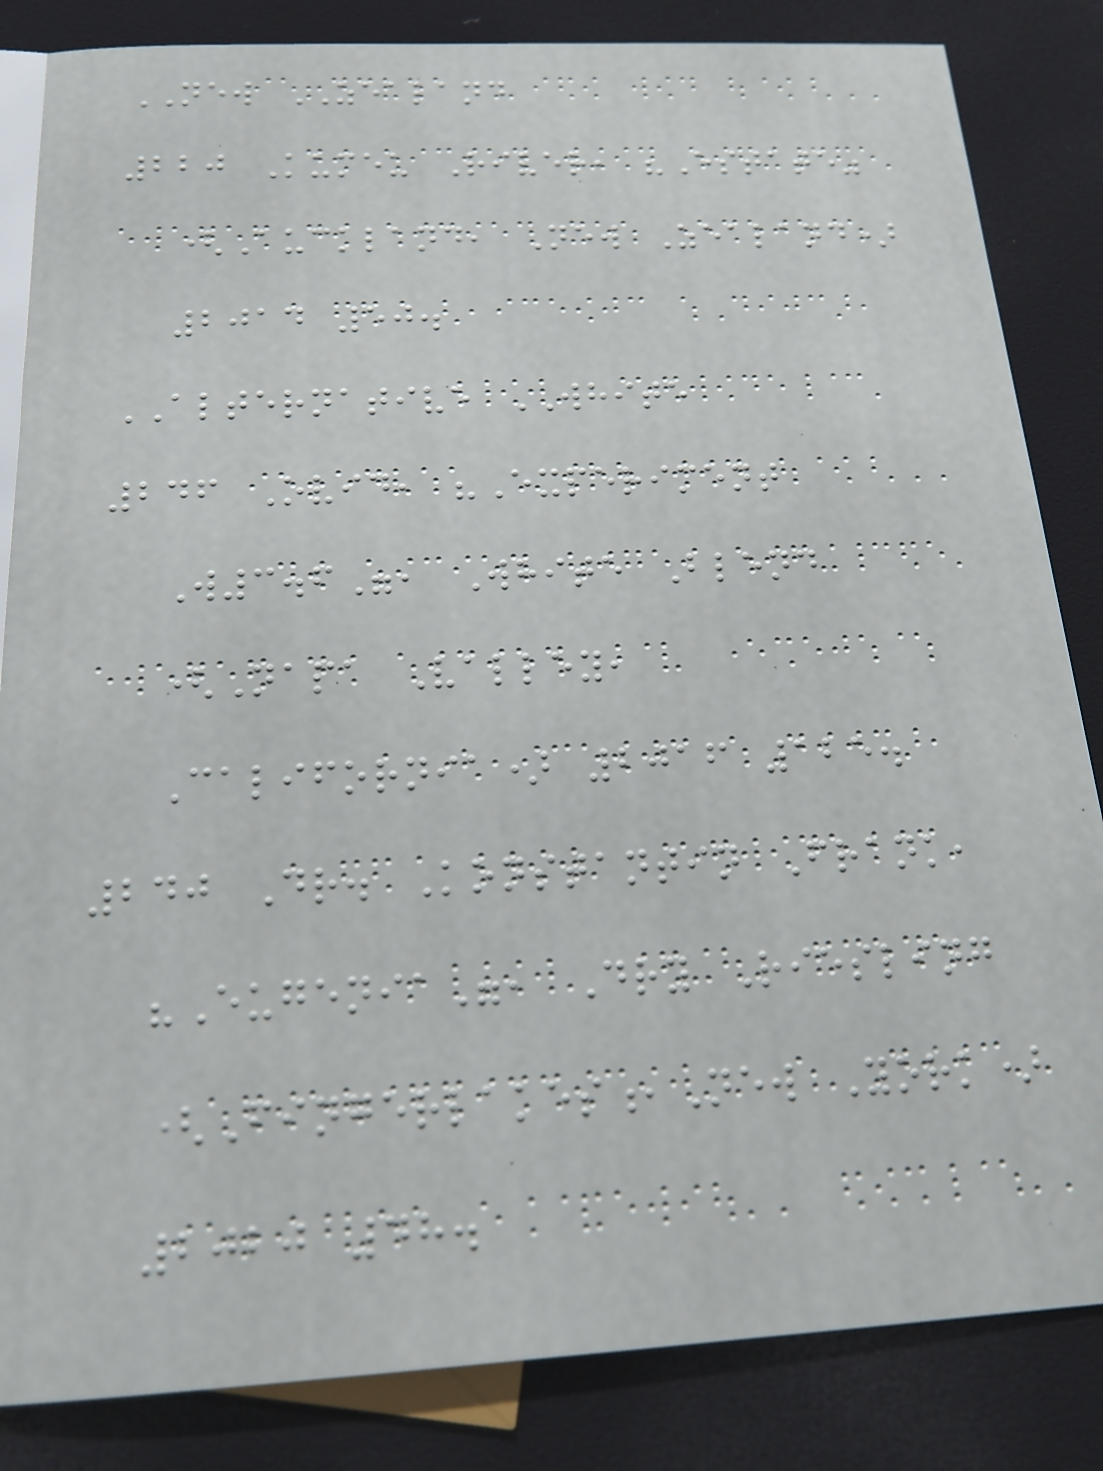NEW ZEALAND
220 Kumeu River, "Estate"
(Auckland, New Zealand)
2014 50.
ALTERNATIVE WHITE
246 Ovid, "Experiment
W3.6", White Blend
(Napa Valley,
California) 2016 125.
240 Dr. Konstantin Frank,
"Eugenia", Dry Riesling
(Fingerlakes,New York)
2020 48.
